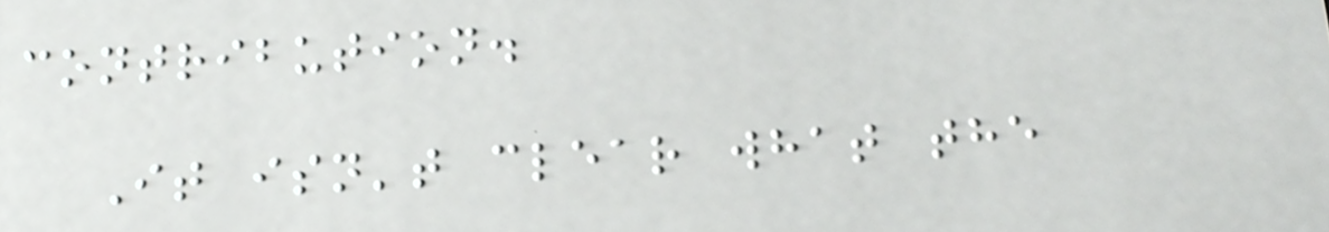contribution.
It isn't clear what the
